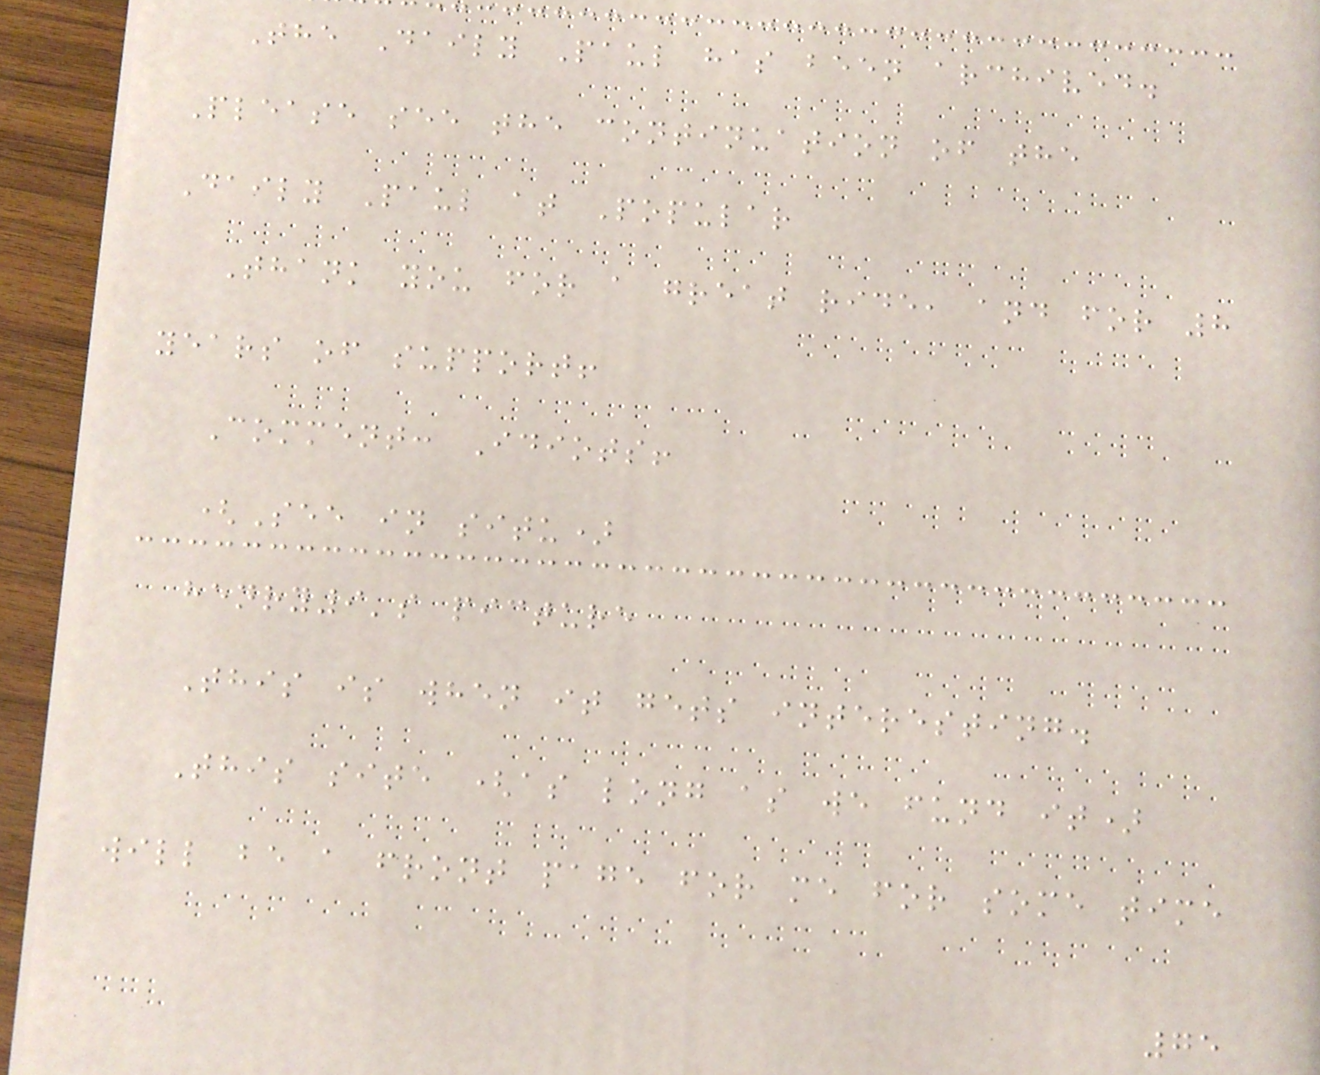The Daily Paul has been archived.
Please see the continuation of the
Daily Paul at Popular
Thank you for a great ride, and for 8
years of support!
Comment: Idiots!
(See in situ)
henry9's picture
This is when it gets interesting.
This site (as long as we fund it)
will be a front page for me for some time
75
